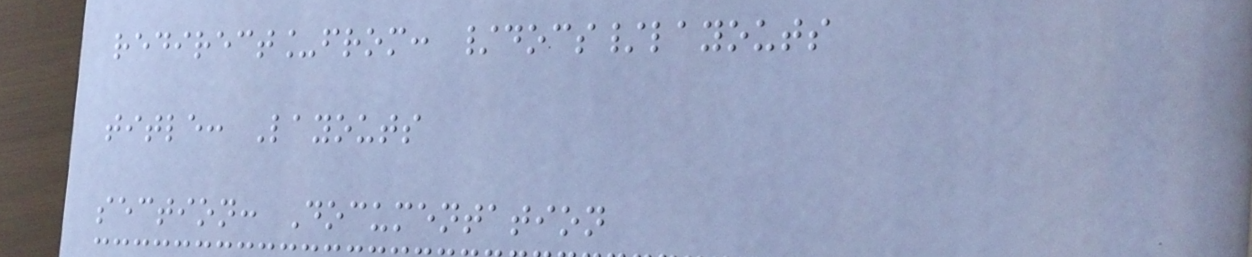redirect_from: /docs/layouts
title: Layouts
section: Documentation
